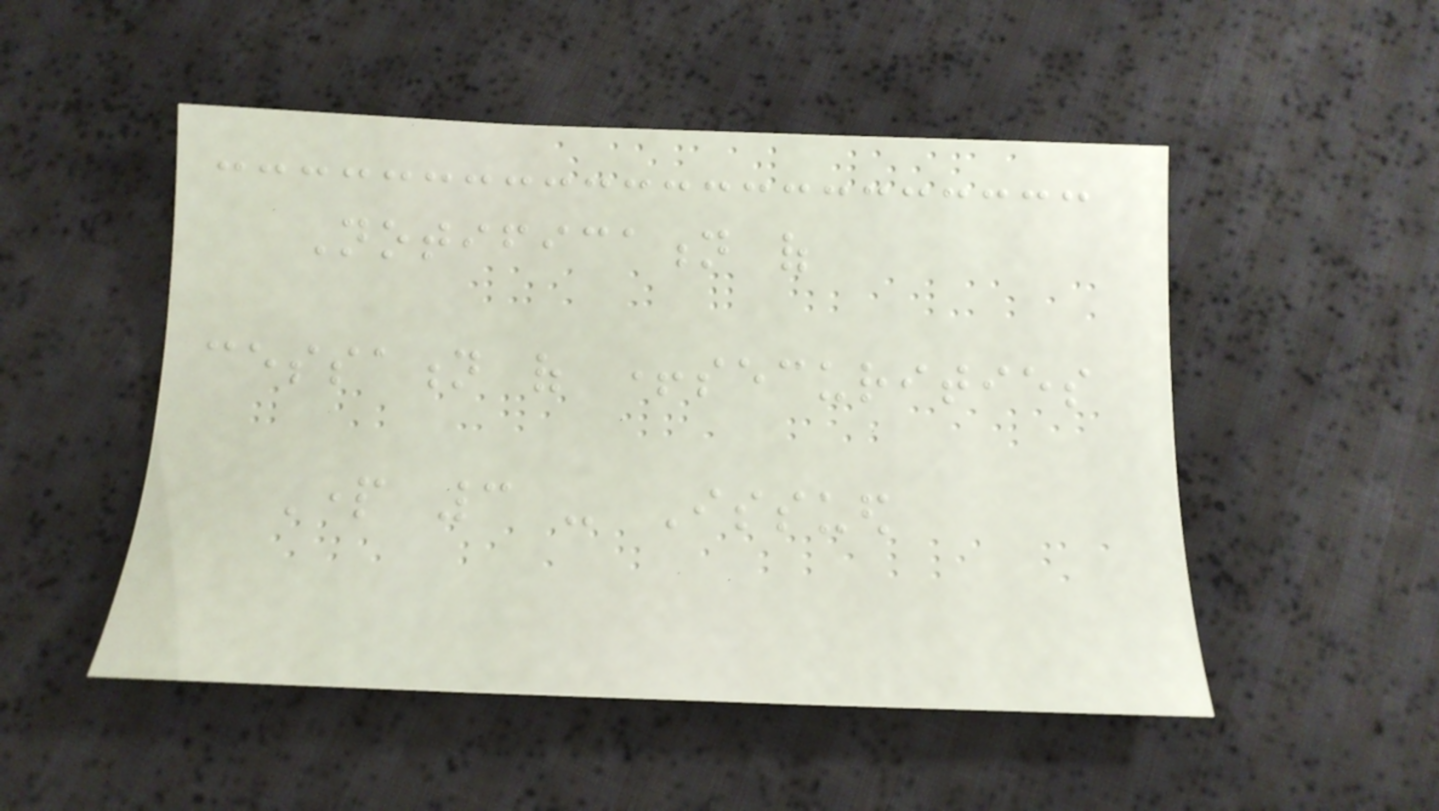Notification of
cessation of +securities
Part 3 - Issued
